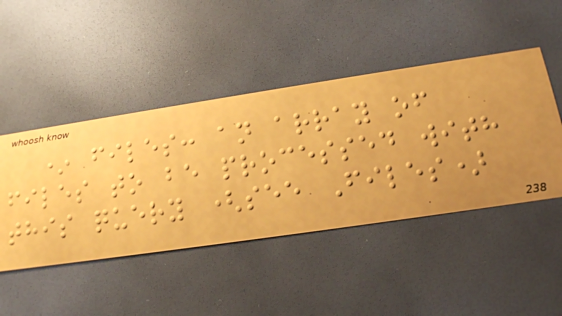* files: an array of
files to be processed with
this query (see Files)
